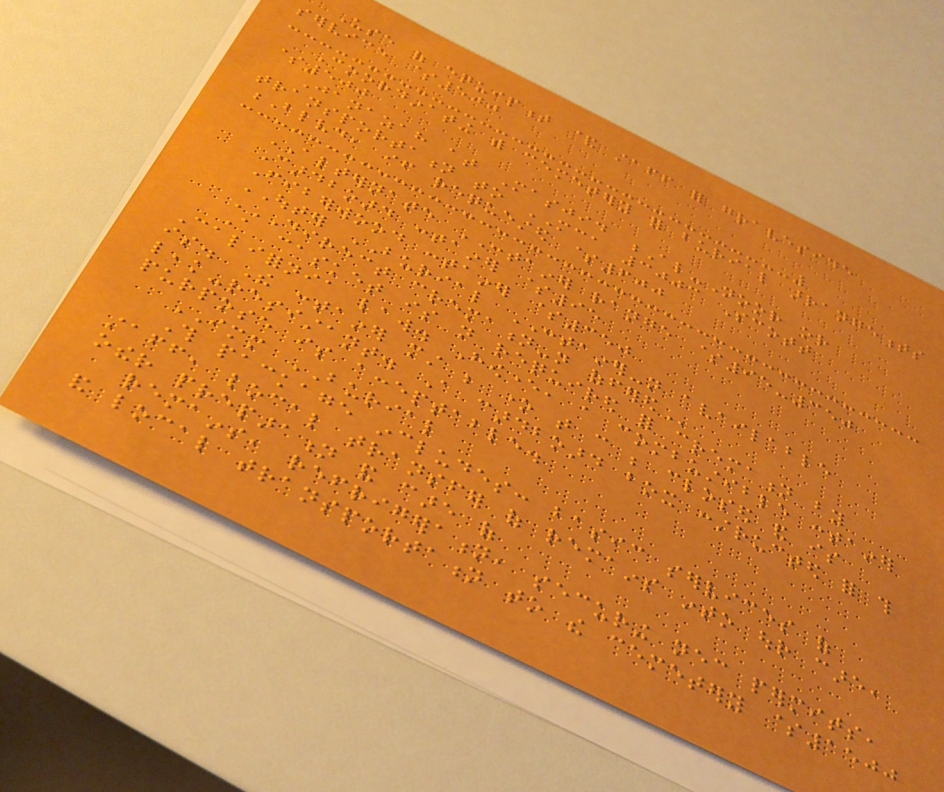Use of equipment & staff for graveside
service $500
Coordinating with cemetery for burial arrangements
$500
Janazah at Masjid Al-Noor or
transportation to MCA 3003 Scott
Blvd, if requested $600
ALTERNATE CONTAINER range $95-350
Cardboard container $95
Fiberwood container $350
OUTER BURIAL CONTAINER-not available
DIRECT CREMATION-NOT OFFERED
A casket is not required for cremation by
California law. However, a combustible container
is. The container must be one that can be closed and is
leak-resistant. A cardboard box constructed for this
purpose is acceptable.
IMMEDIATE BURIAL
This package includes: basic services of
staff, local transfer of remains into our care,
other preparation and care of
remains, refrigeration, securing necessary permits,
and local transportation to the cemetery $1500
